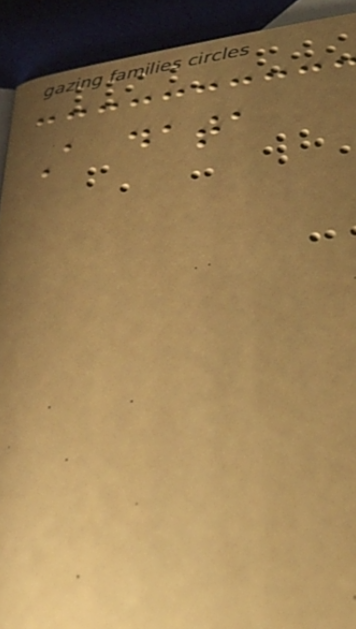A data
